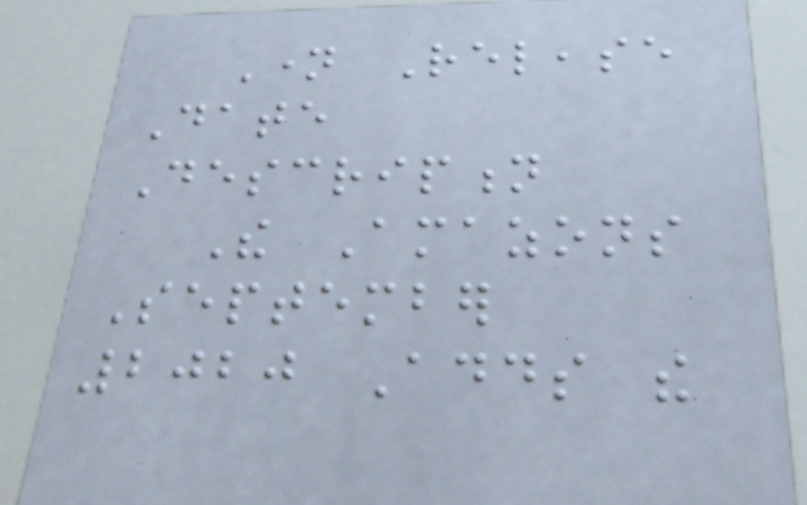Name Release
Date
Description
The Amazons
September
2020 Adds the
